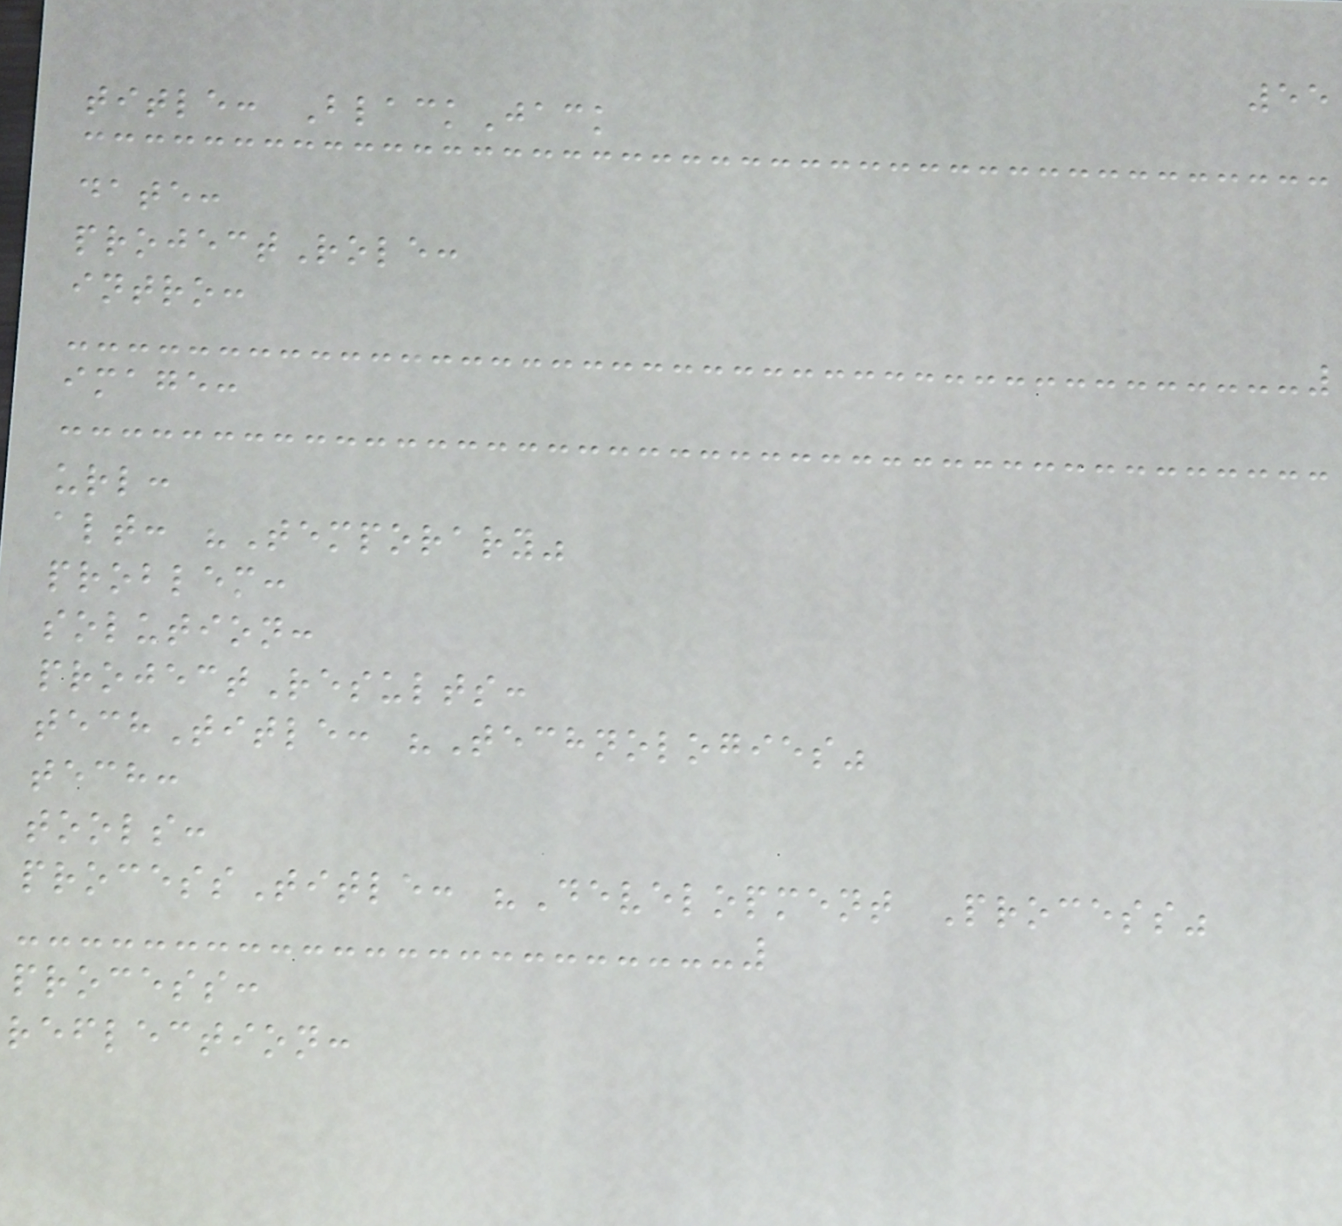55
title: BlackJack
date:
projectRole:
intro:
image:
url:
alt: "Temporary"
problem:
solution:
projectResults:
techTitle: "Technologies"
tech:
tools:
processTitle: "Development Process"
process:
reflection:
